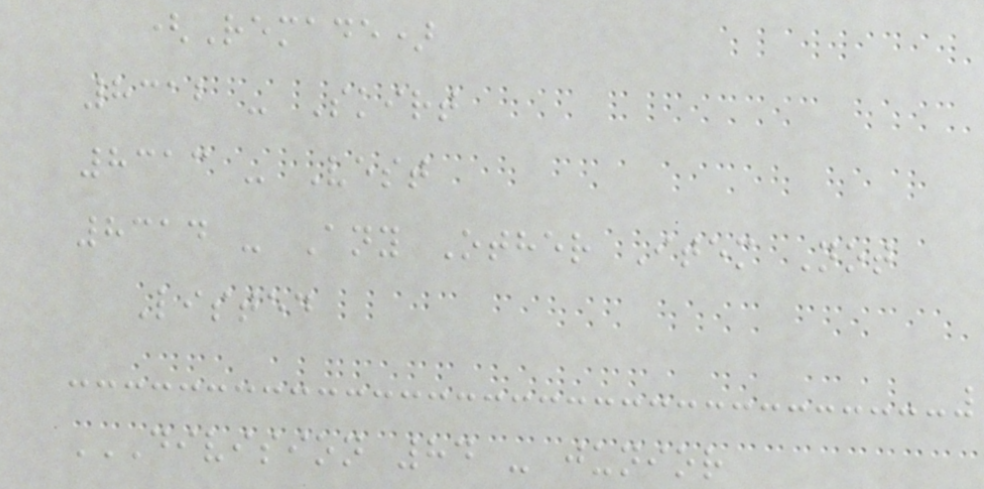(Remade)
8312 - Skirt
8313 - Vest
8314 - Any Other Item Not
Listed
DIVISION 84 - JUNIOR
